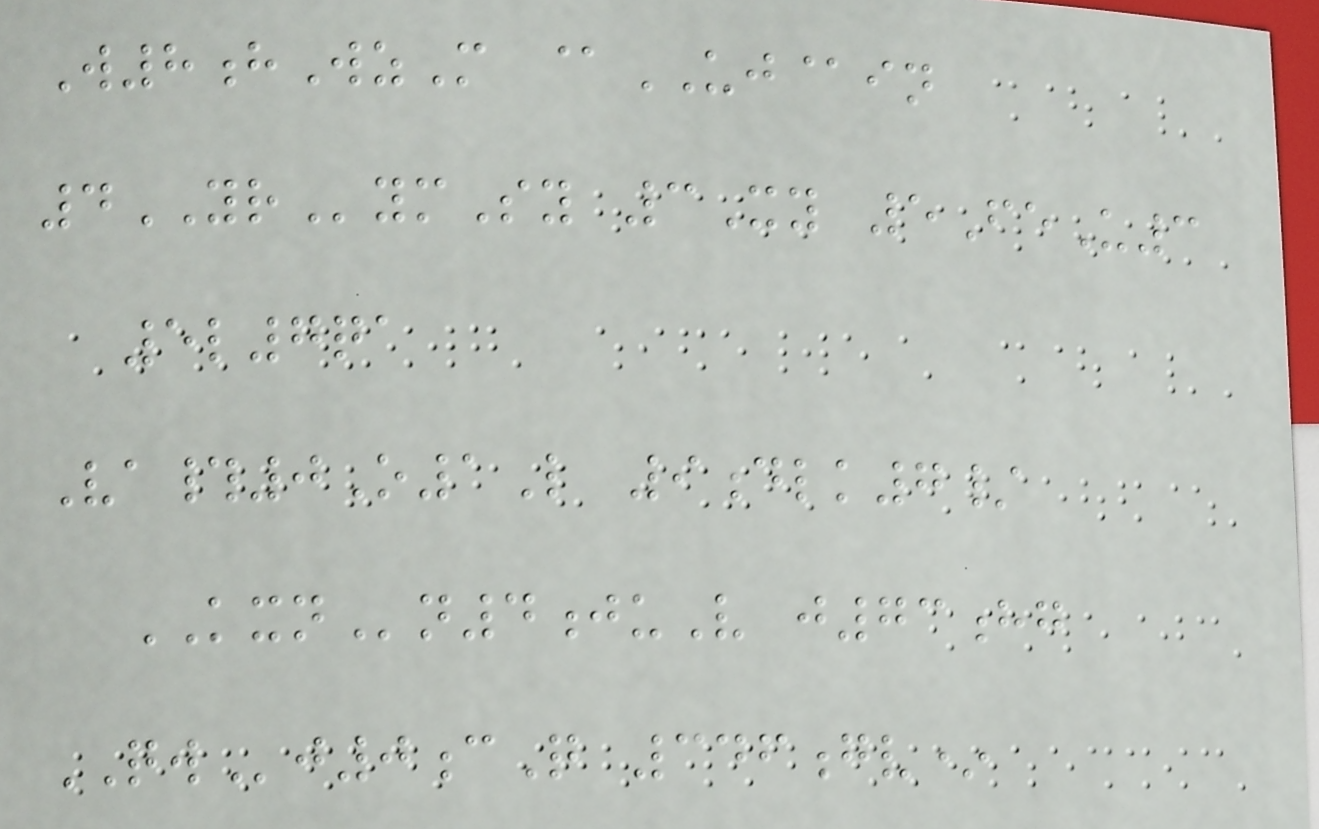W8hWzM @UJ@in
4YRymSy 3Xy 5FeU3
5l7qa
Va#0O1L 9dlk7/
KXNn4juV j73hg
QWj0cQ 346gv*
